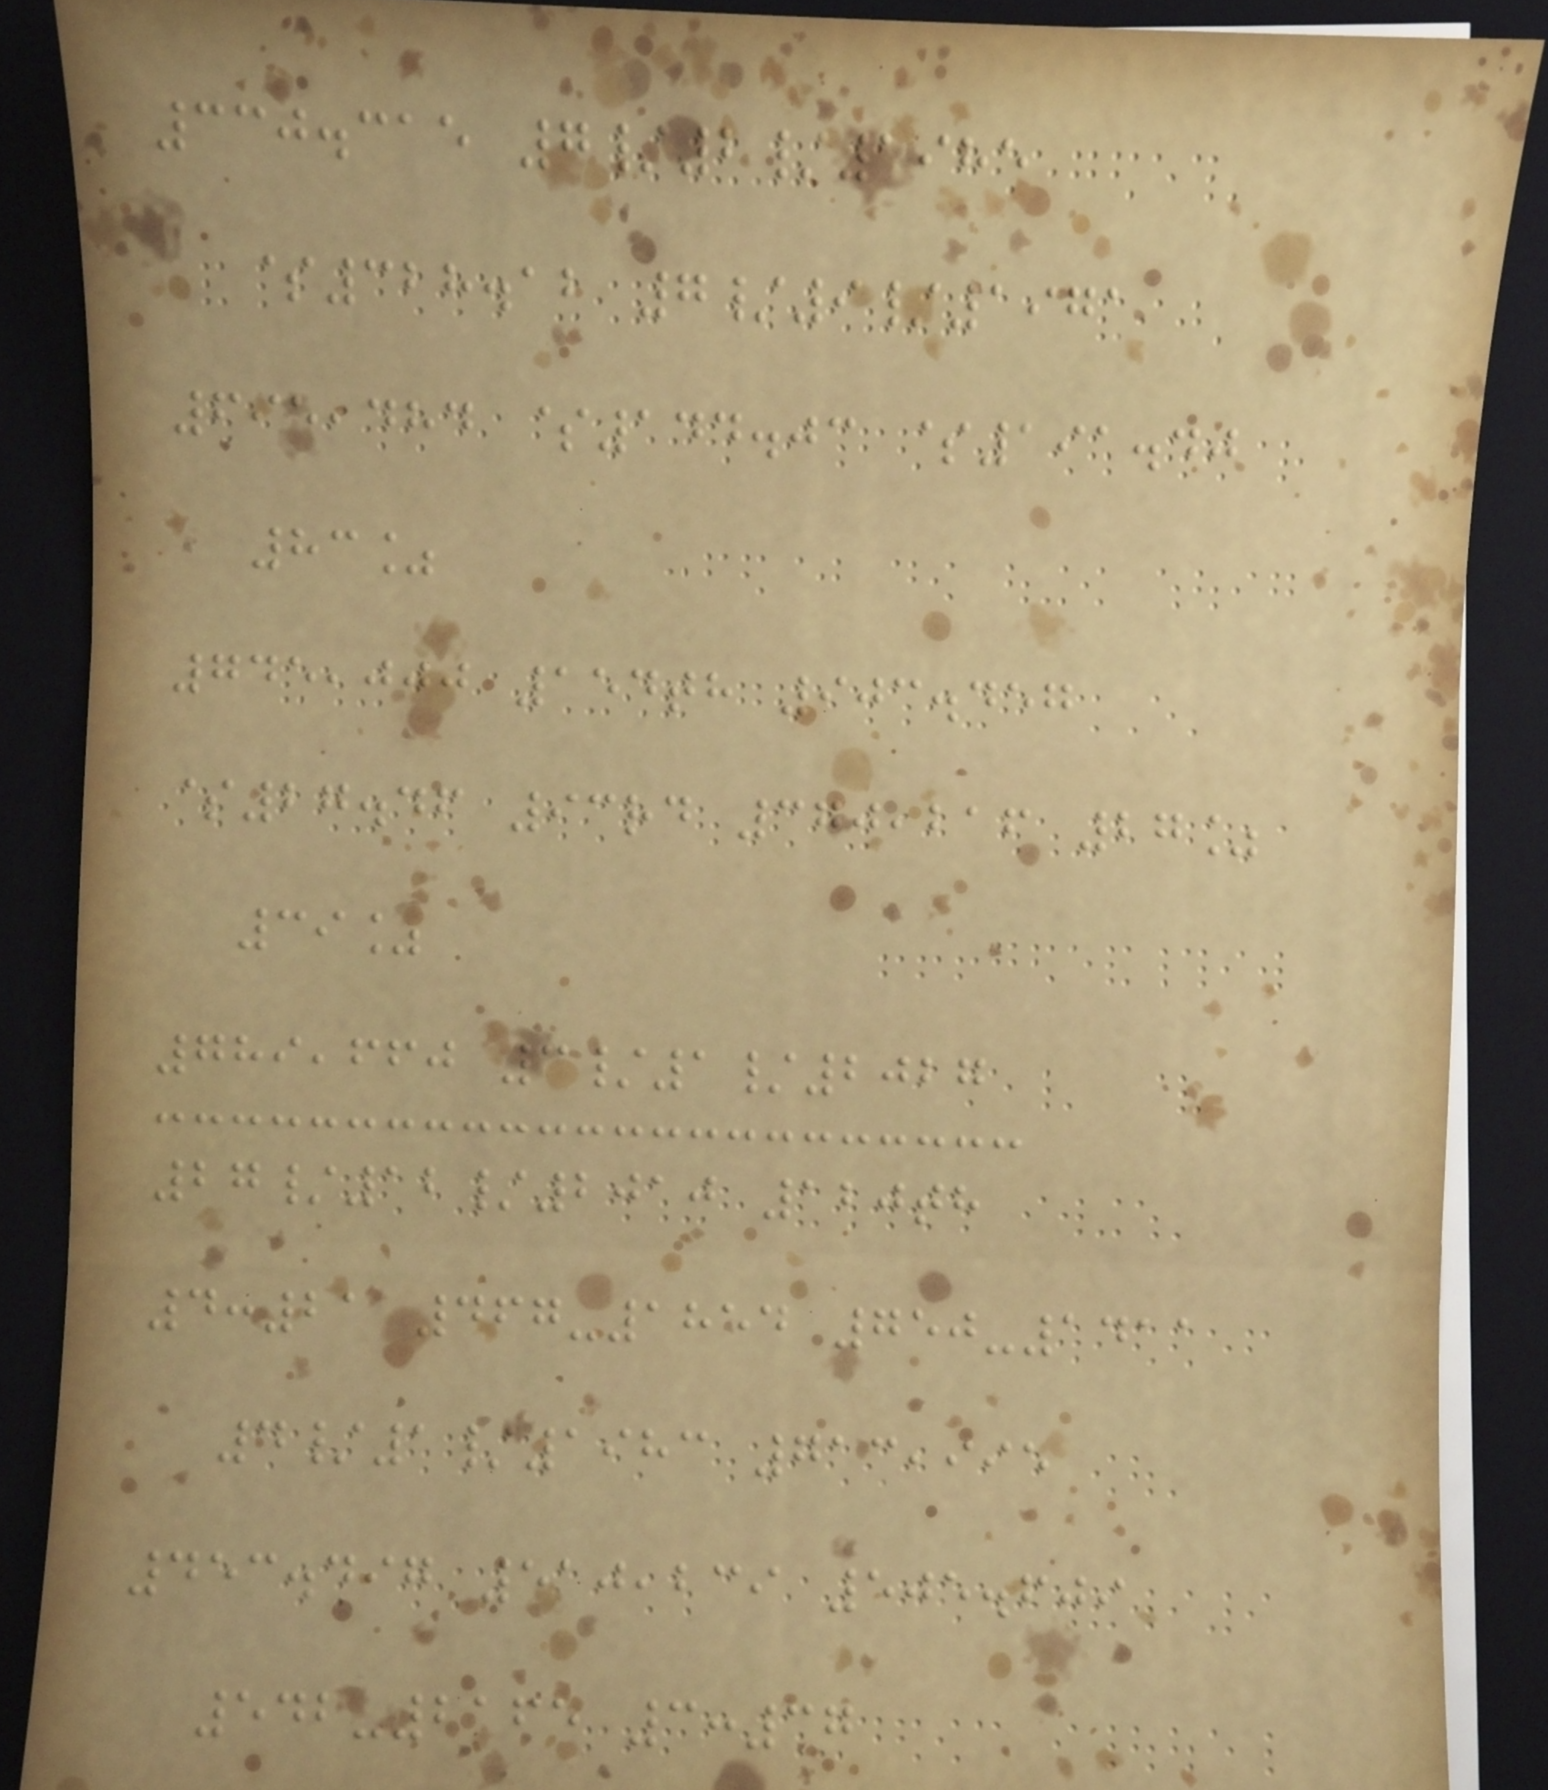330.315 7/2/1985
$328.12 7/9/1971
695,484 $144.03 $191.40
83%
745,000 154th 903.457
$27.46 93rd 370,216 27%
39%
789,660 3/1/2027
27/12/2010 120th
4:21 467-1854 750-1411
4/1/1983 713,995
453.497 510,239 505.609
542-2165 3:37
